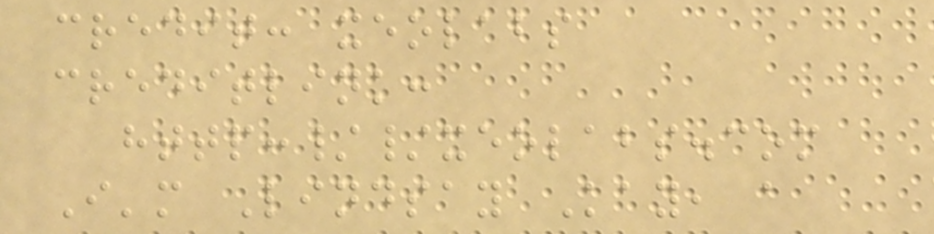credit: xeolabs
creditlink:
http://xeolabs.com
I'm Lindsay Kay, a
